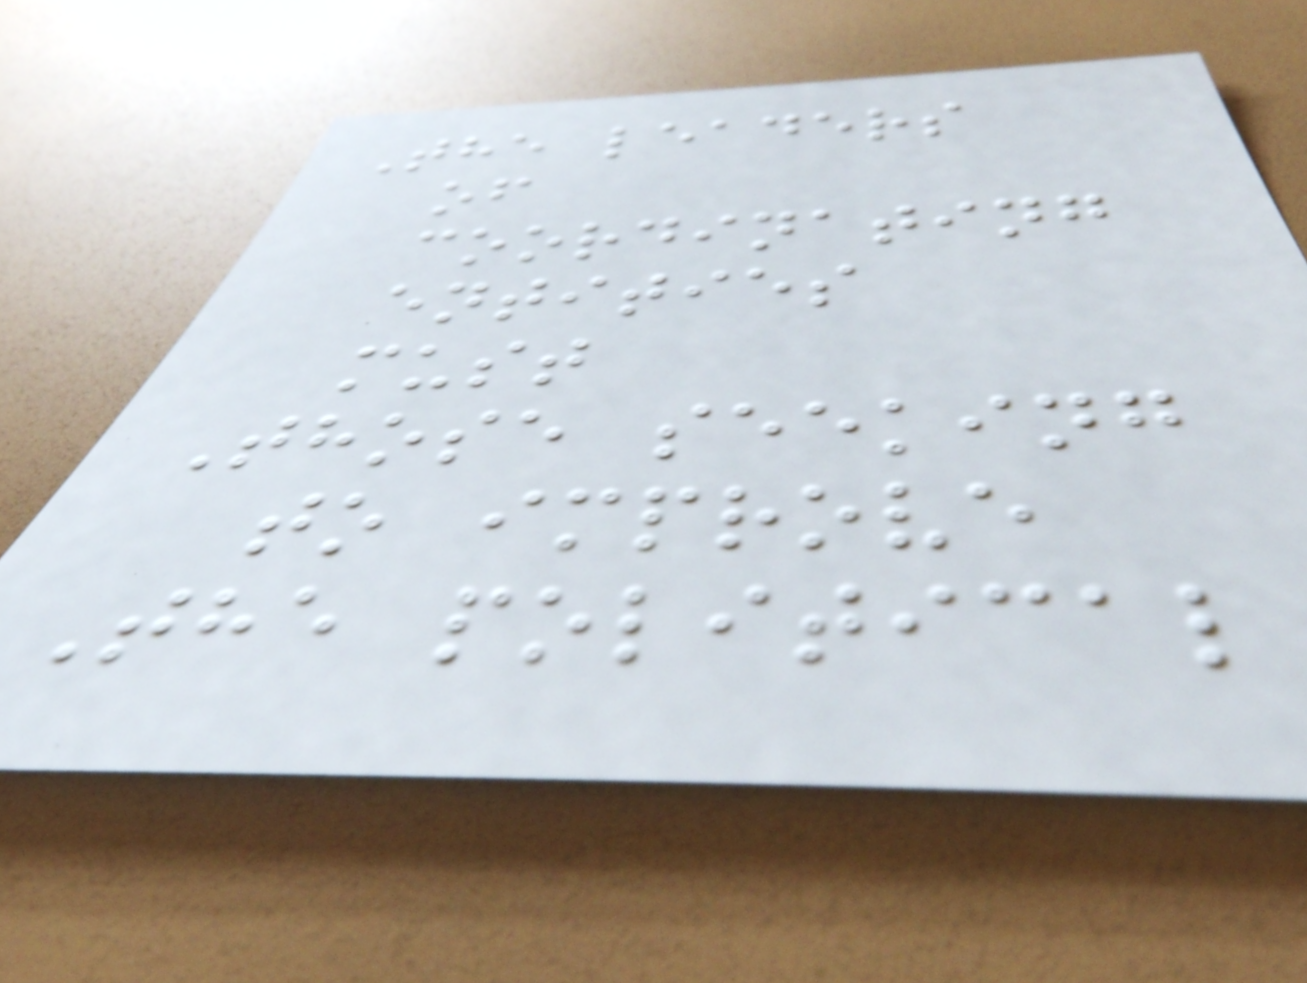The leaders
of
coordinating
entities
must
Those seeking
to improve
The political
